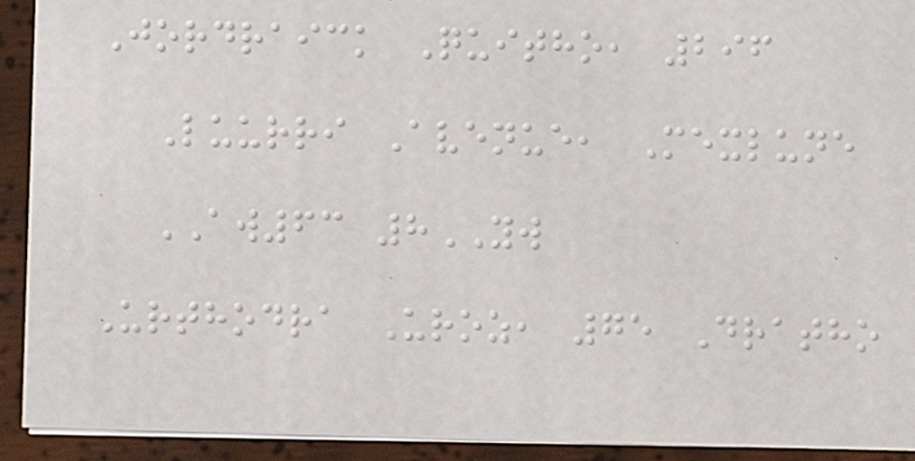Jordraick Quitho, 296
Luurri Avenue, Mexlune
AW63 8YW
Urthodra Uroz, 75 Dratho
